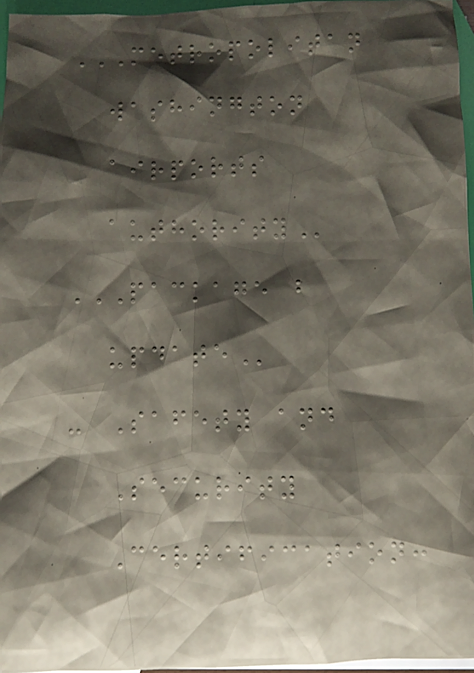METROPOLITAN
WASHINGTON
AIRPORTS
AUTHORITY
PACKAGE B
UPDATE
- Safety and
Security
Certification:
